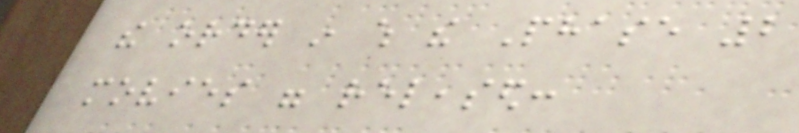the order in which the Phase 2
movies were released:
